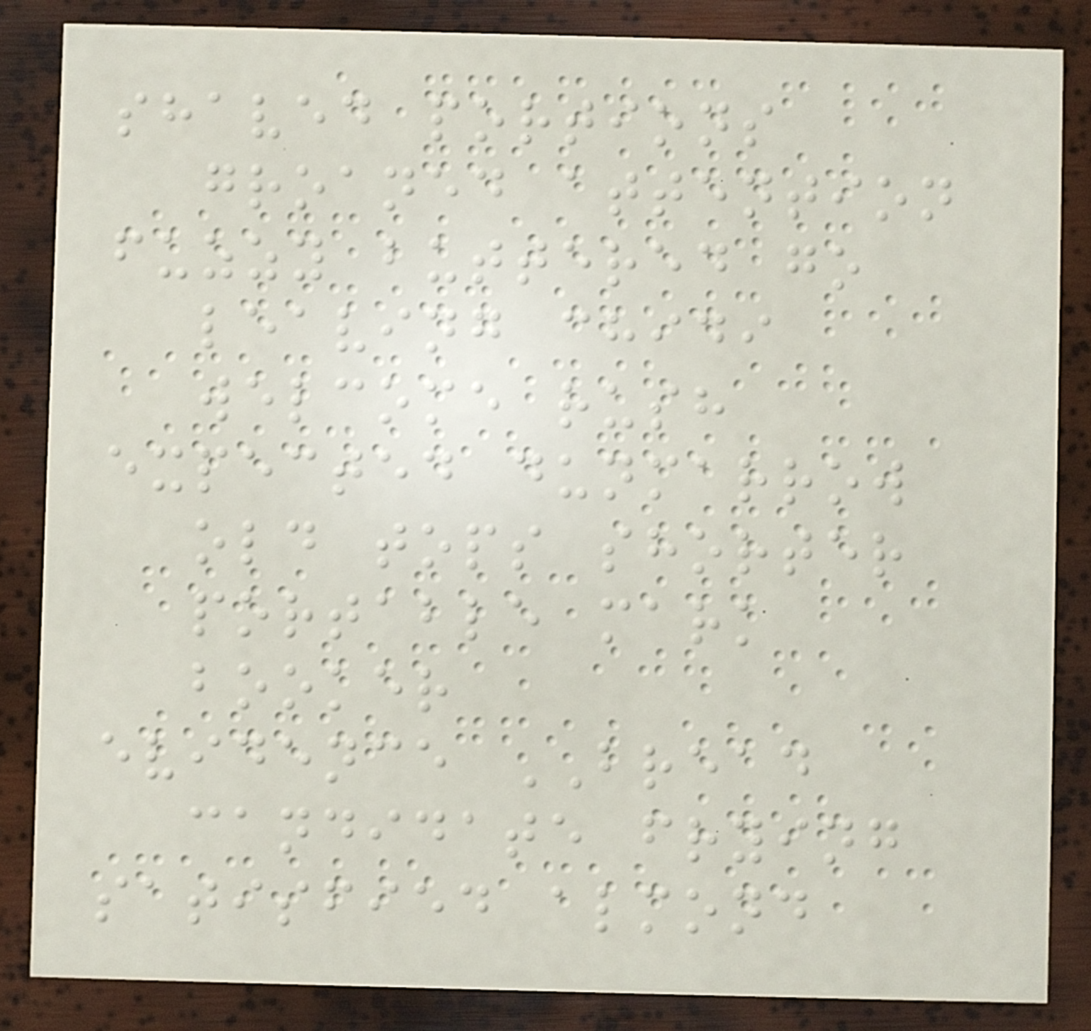shaved portions
groaned attention
fuzzy buttered go
leaving chidi
welcome rush
expected dunmarrow
old tops shorter
portable mark
booker
evidence BREAD
candidate frying
satisfied almond
